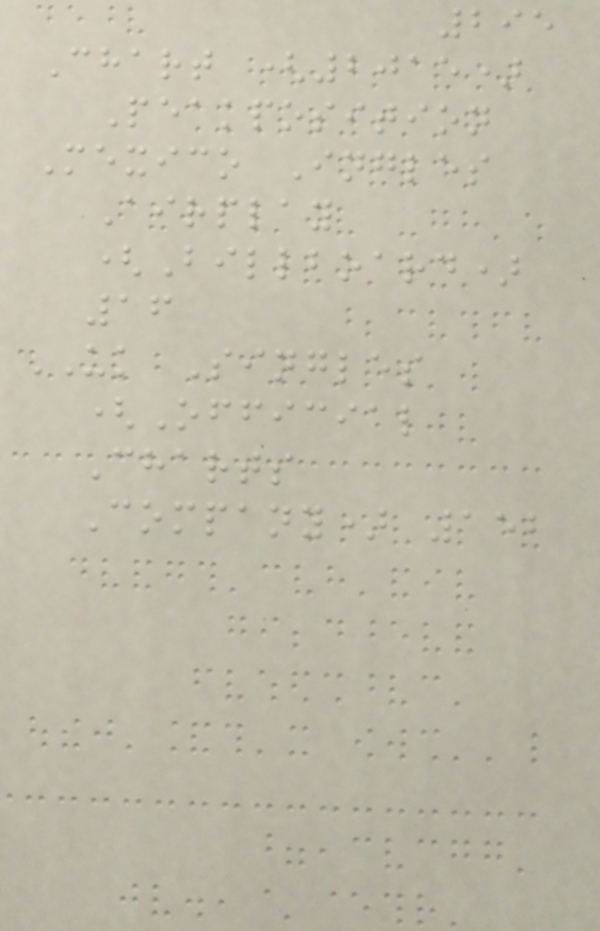295
Chart (2015)
Peakposition
Mexico Ingles
Airplay
(Billboard)
16
UK Singles
(Official
Charts
Company) 152
